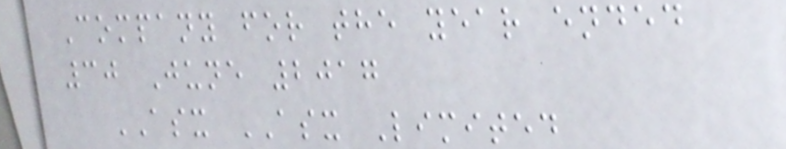Company for the year ended
30 June 2017
ASX ASX Limited
